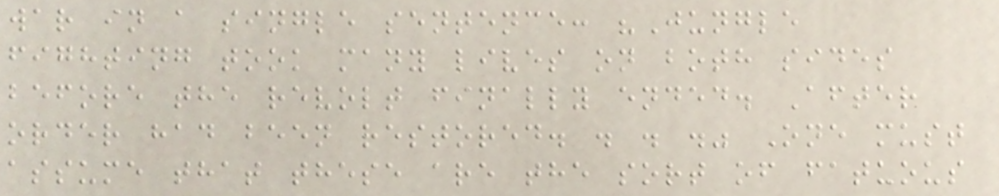war in a single sentence: "Jungle
fighting took many lives on both sides
before the revolt finally ended. After
order had been restored. . . ." One must
assume that these are the sort of fatuous
